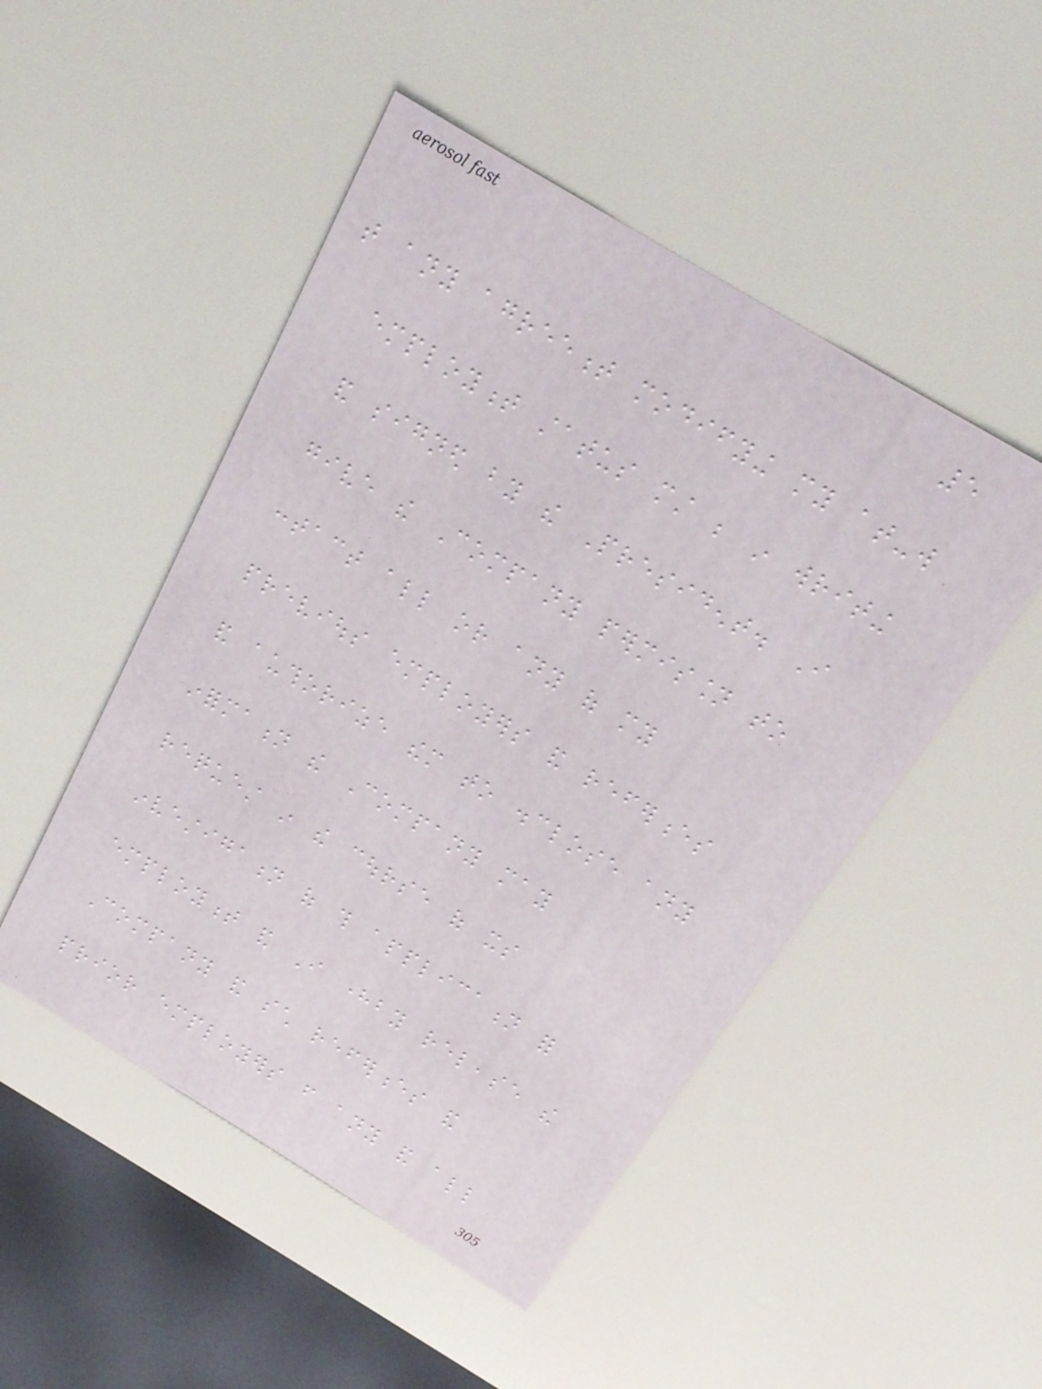5
that any agreement modifying my at-will
employment status must be in writing
and signed by the President. I
give the Company permission to
contact all or any of my
previous employers and references
and authorize them to disclose any
information the Company may
request in the course of its
investigation of this application for
employment and I hereby release the
Company and such references and
prior employers from any and all
